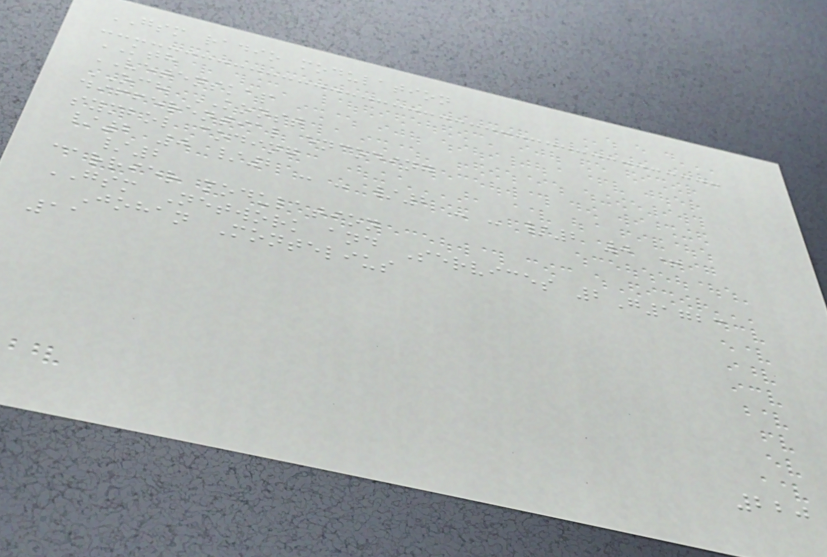GSM radio modulation
KTH
VETENSKAP
OCH KONST
differential encoding
symbol coding
/2 0 /2 - - /2 - - /2 0 +
/2
carrier modulation
GSM Network and Services 2G1723
Johan Montelius
11
220
